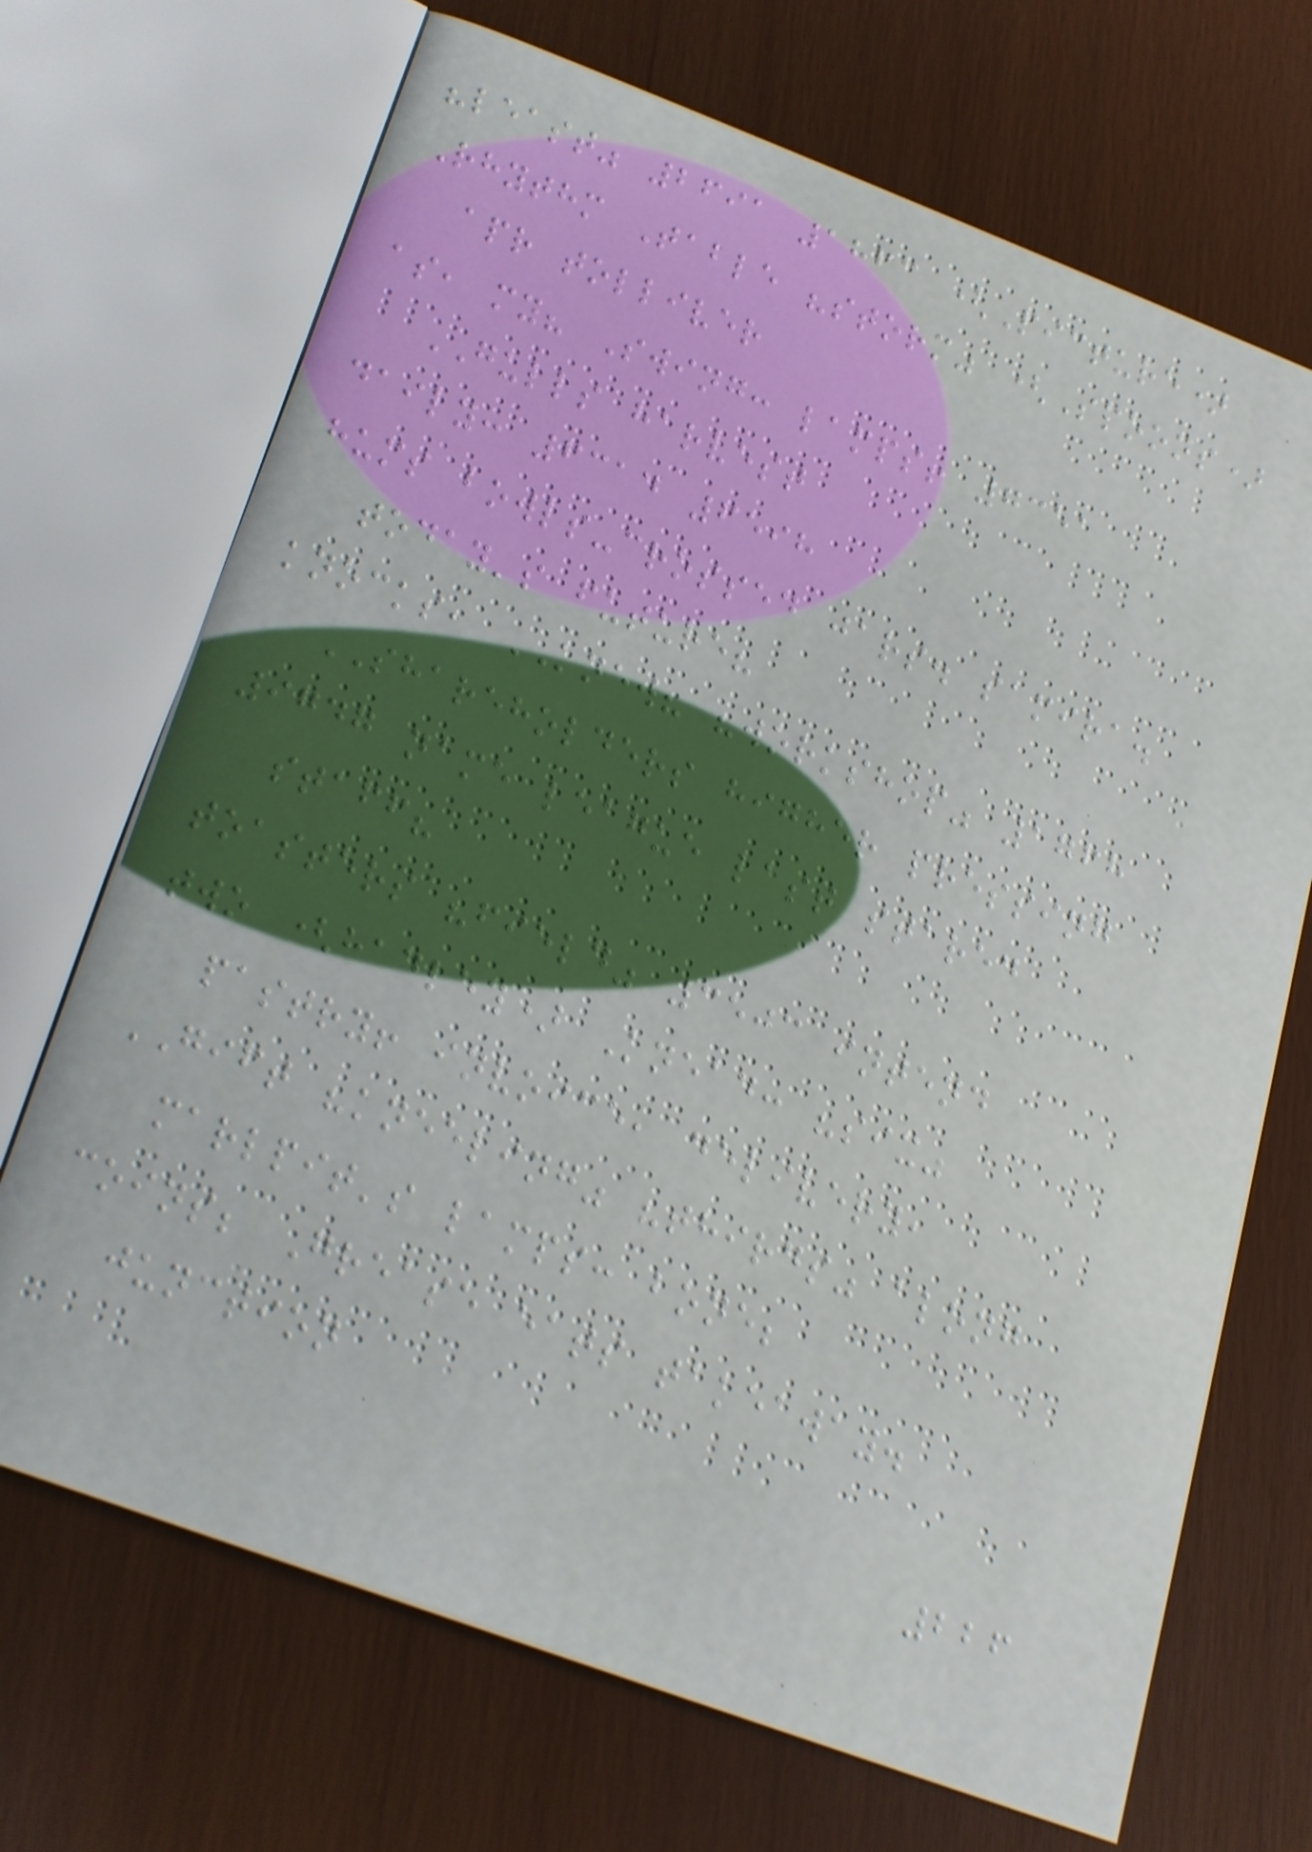"least" 2691 1863 (Picture)
Rhythm Table "storm" (Spoons)
apr tolliver
as, my? Swing: lamps! 7351
GULLS harvest
daily: 6314 6598
hums bowls-crossed jars. samira.
today's future?
knocks, KNEW? "workshop" 1768
SHAREHOLDERS higher pressing
9747 name league last stared
staff?
toasters "field" 3503 intend
two (hadley) Knead: "six"
pastry! invoice, delivery,
GIFT "kneeling" "thirds" along
marlpit's lamps: bone;
coins; Grease eats takeaway.
junction
226
